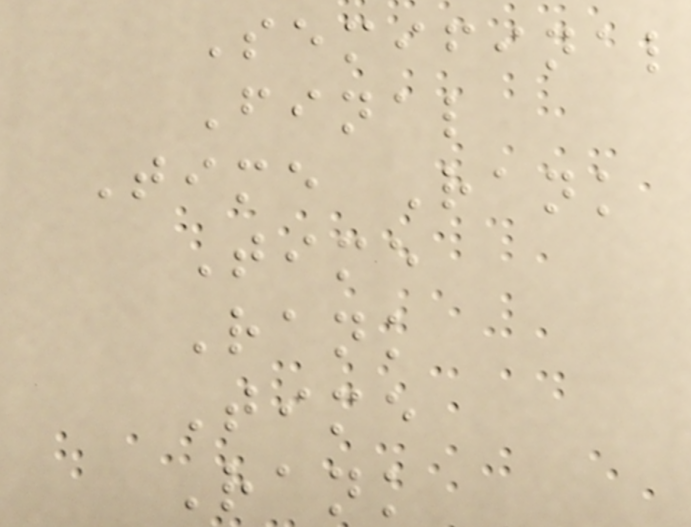Semifinal
Final
Time Rank
Time
Rank
Time
Rank
